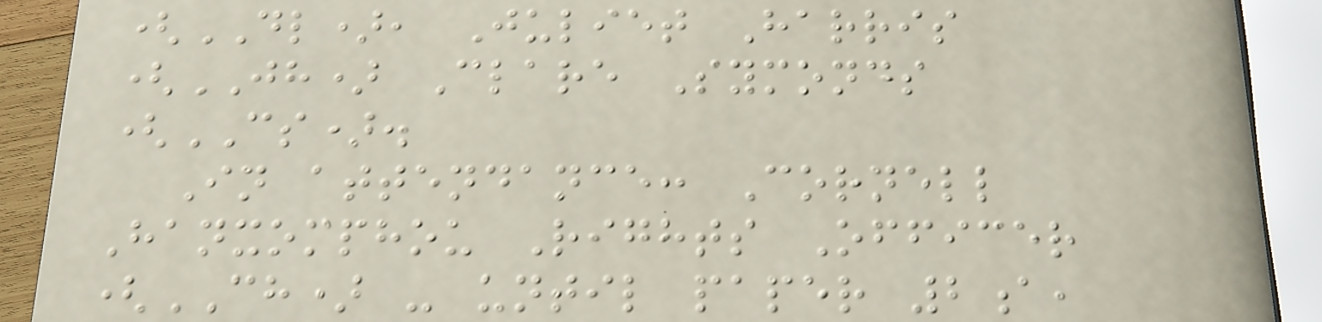(DL), Juliet Harris
(JH) Clare Symonds
(CS).
In attendance: Cornell
Hanxomphou Rights Officer
(CH) - until paper 2a,
